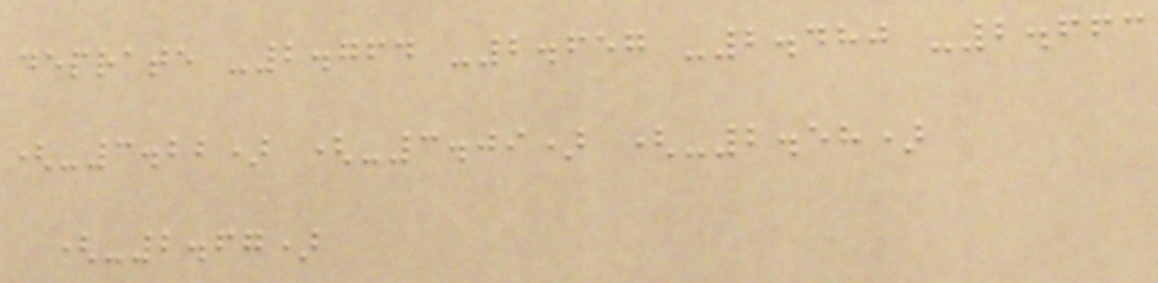deprate -2.764 -2.657 -2.480 -2.663
(-3.22) (-3.09) (-2.58)
(-2.67)
